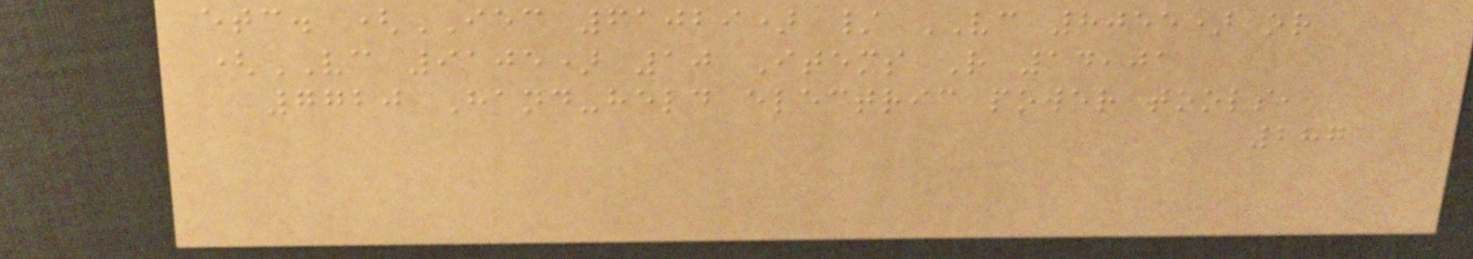etc. (IEC 61029) / VC 8055) or
(VC 9105) 10 Items R 14,01
7720 Hand-held electric power tools,
287
